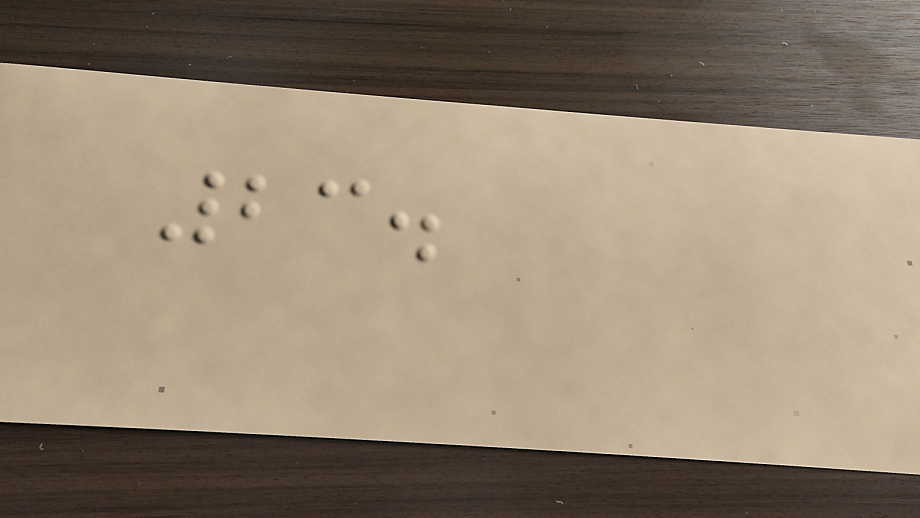23.
